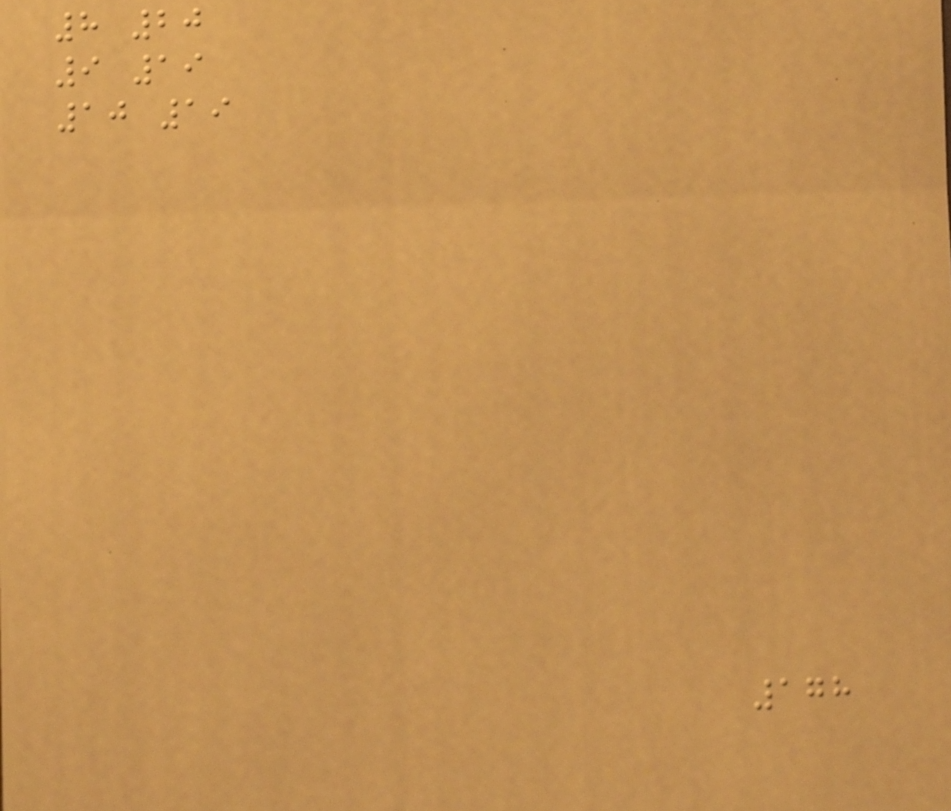8 20
9 19
10 19
178
